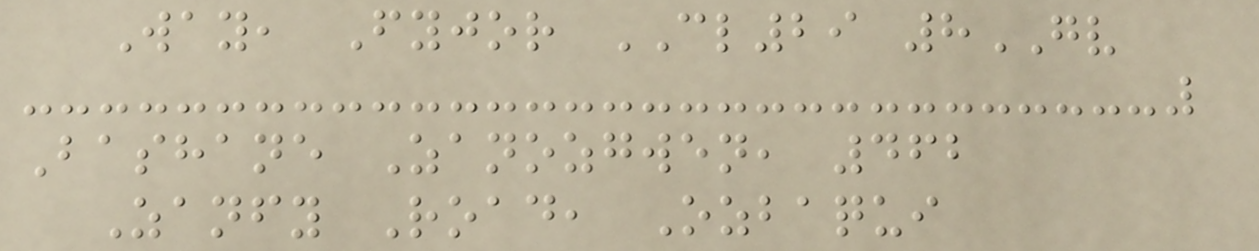Way, Fyjor CL29 8GV
Bashane Zanozgwen, 462
Zanfy Road, Ozbaqui
